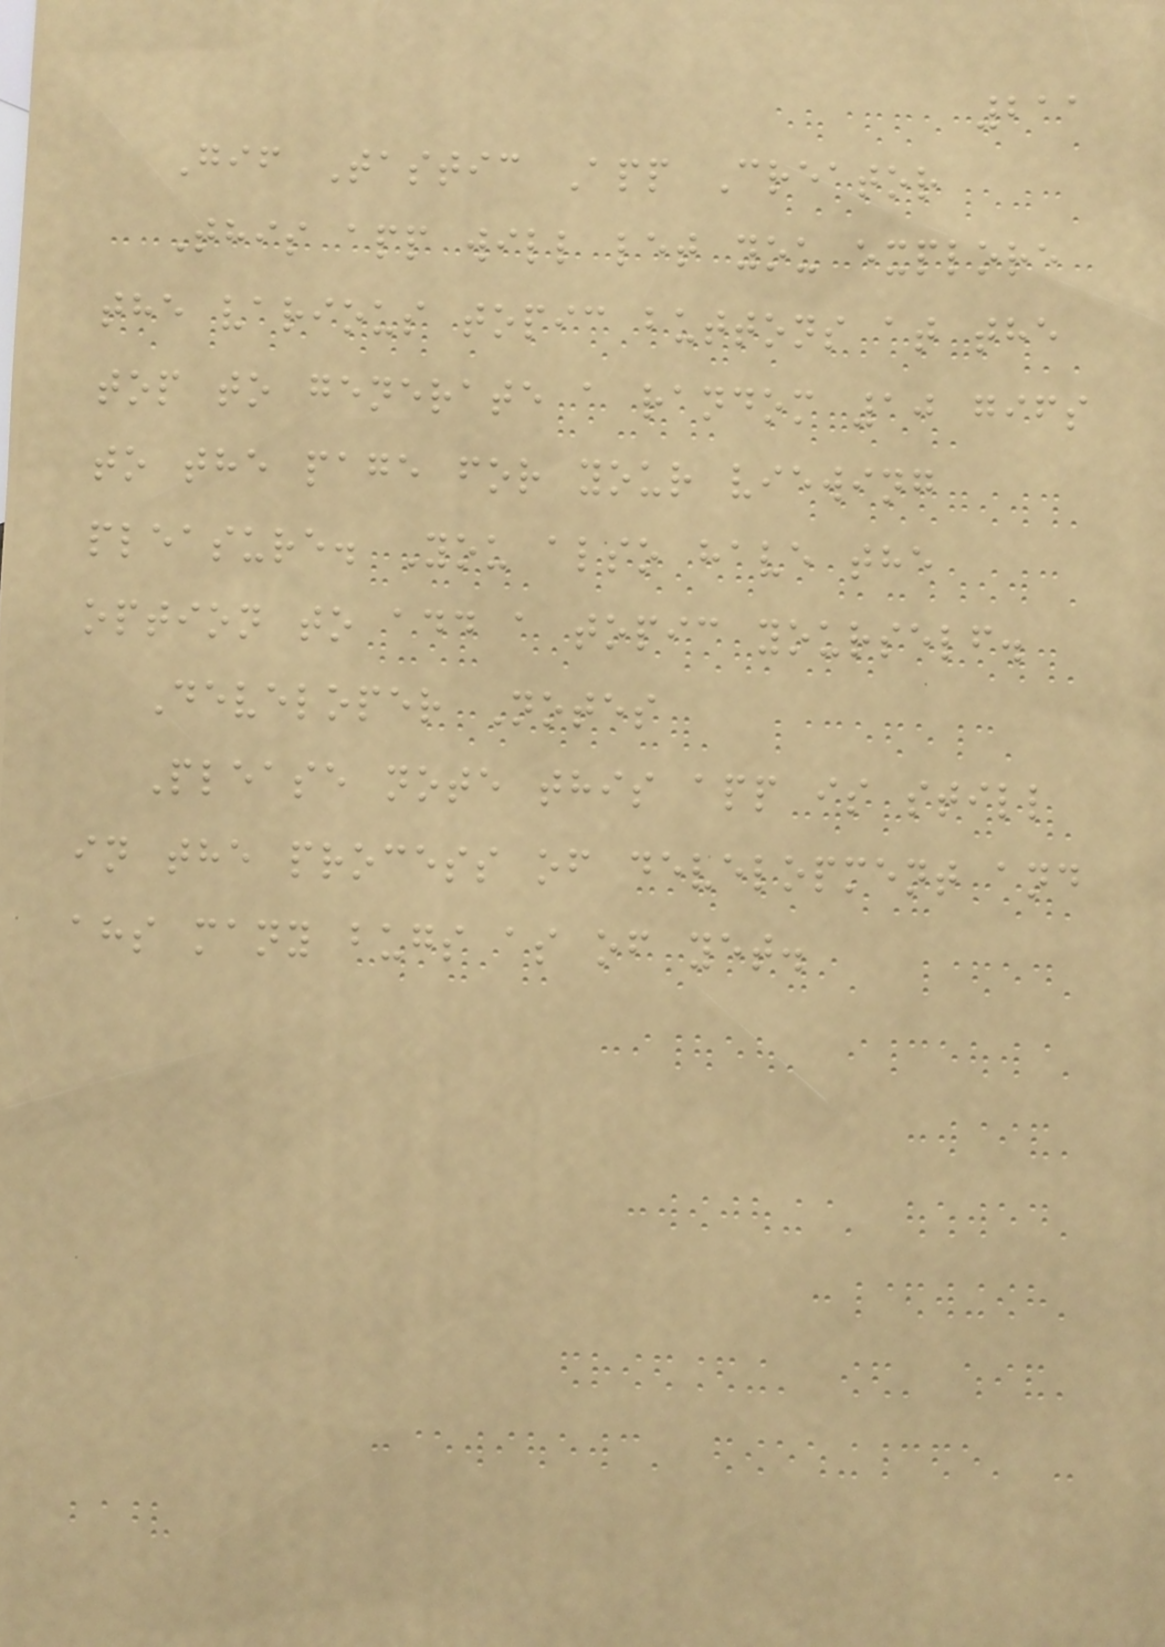211
Gif Tastic App Creator
This app will let you explore
the various topic buttons at the
top to generate a random 10 gifs
to the page for your viewing
pleasure. You also have the
option to add a topic yourself.
Developer Notes
Please note this app is still
in the process of development and
ahs many bugs as of yet.
